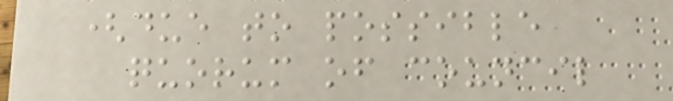(due to possible
quorum of council
